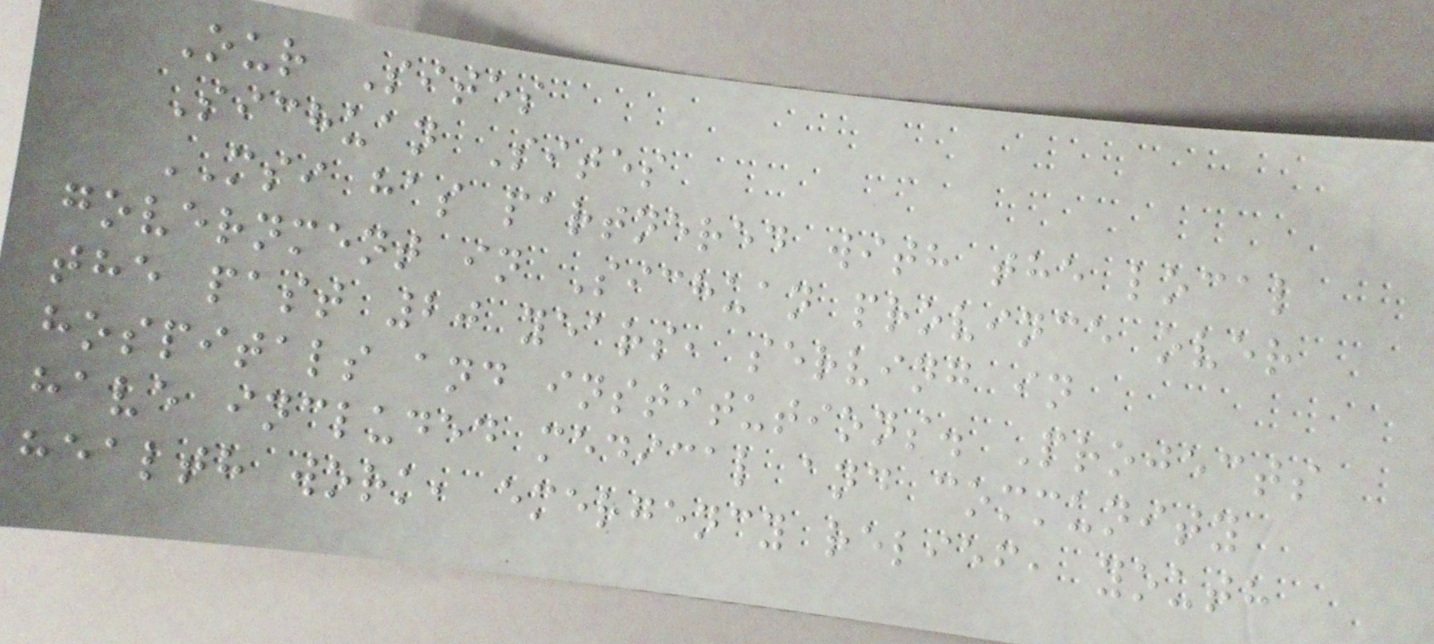Our Sites
Sichuan Sites
MSI has partnered with the local
government in Sichuan province over
the past 20 years, serving in
hospitals and institutions. Projects
have included medical and community
health work, emergency relief, youth
